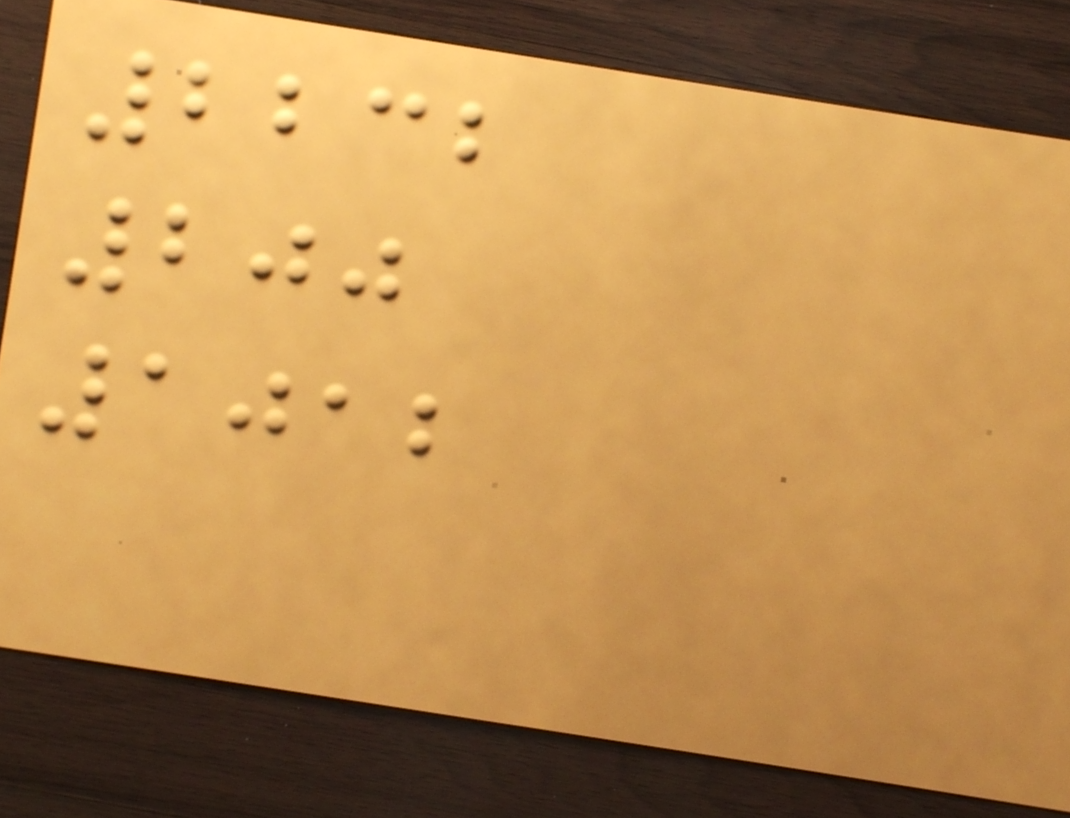2232
200
1012
